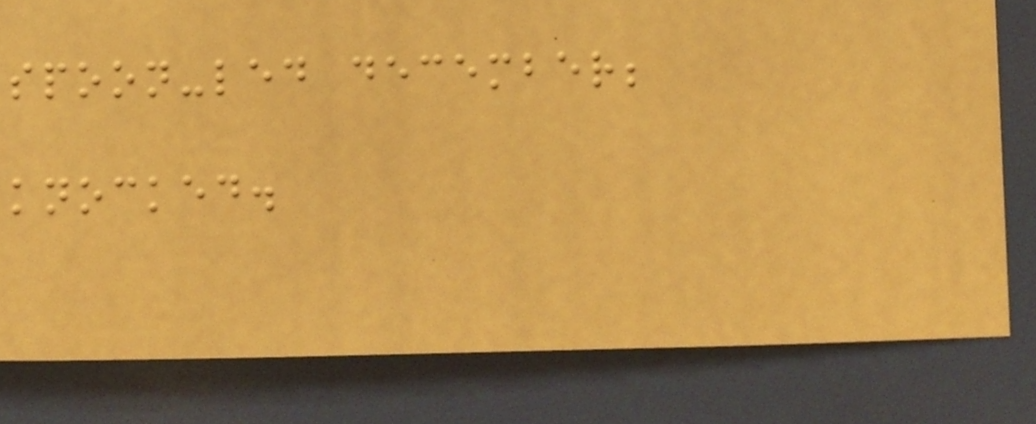spoon-led december;
knocked.
